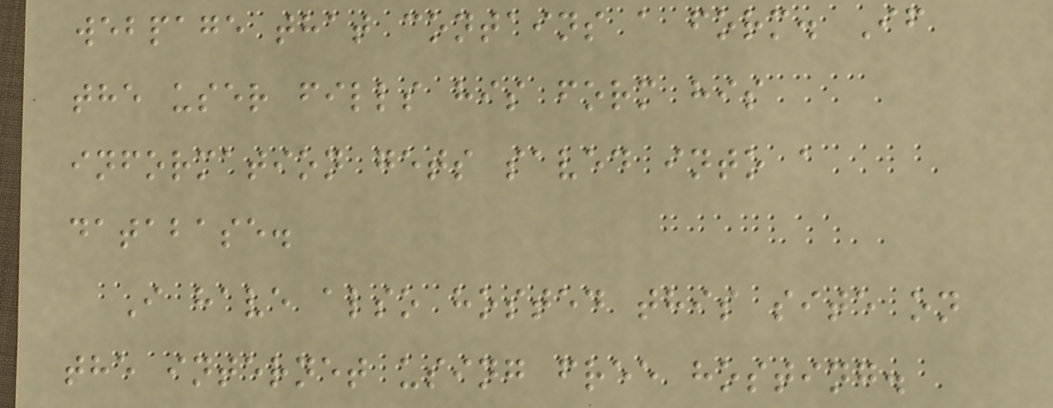webpage that contains a form. If
the user fills his form his
information gets saved into a
database.
I have also hosted this site on
the internet using free hosting.
